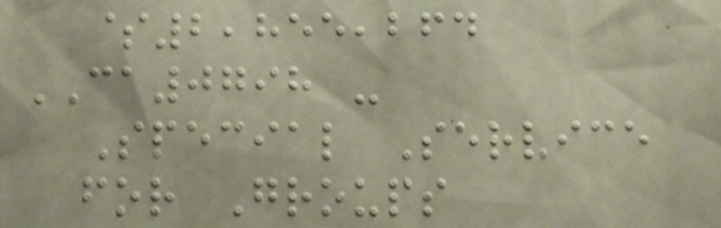$2,855,264
CA0798 -
Special Service
for Groups
